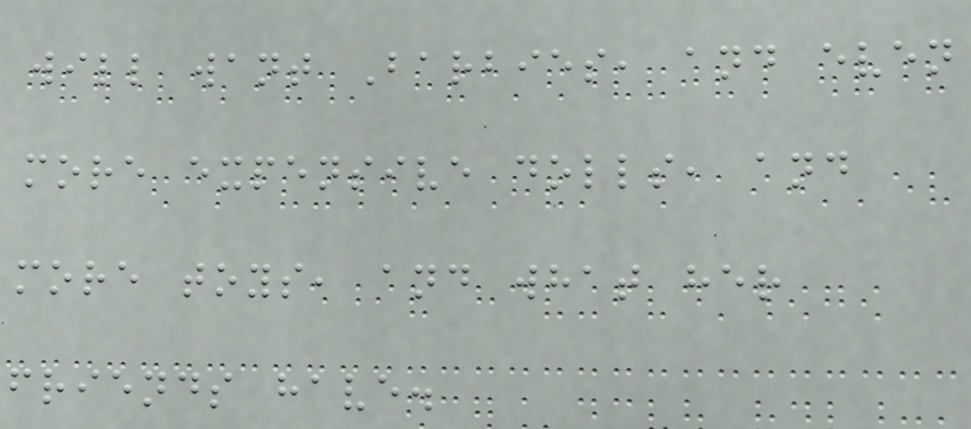will want Barbies, and even
more expensive dolls, and
more toys, and what her
friends have.
